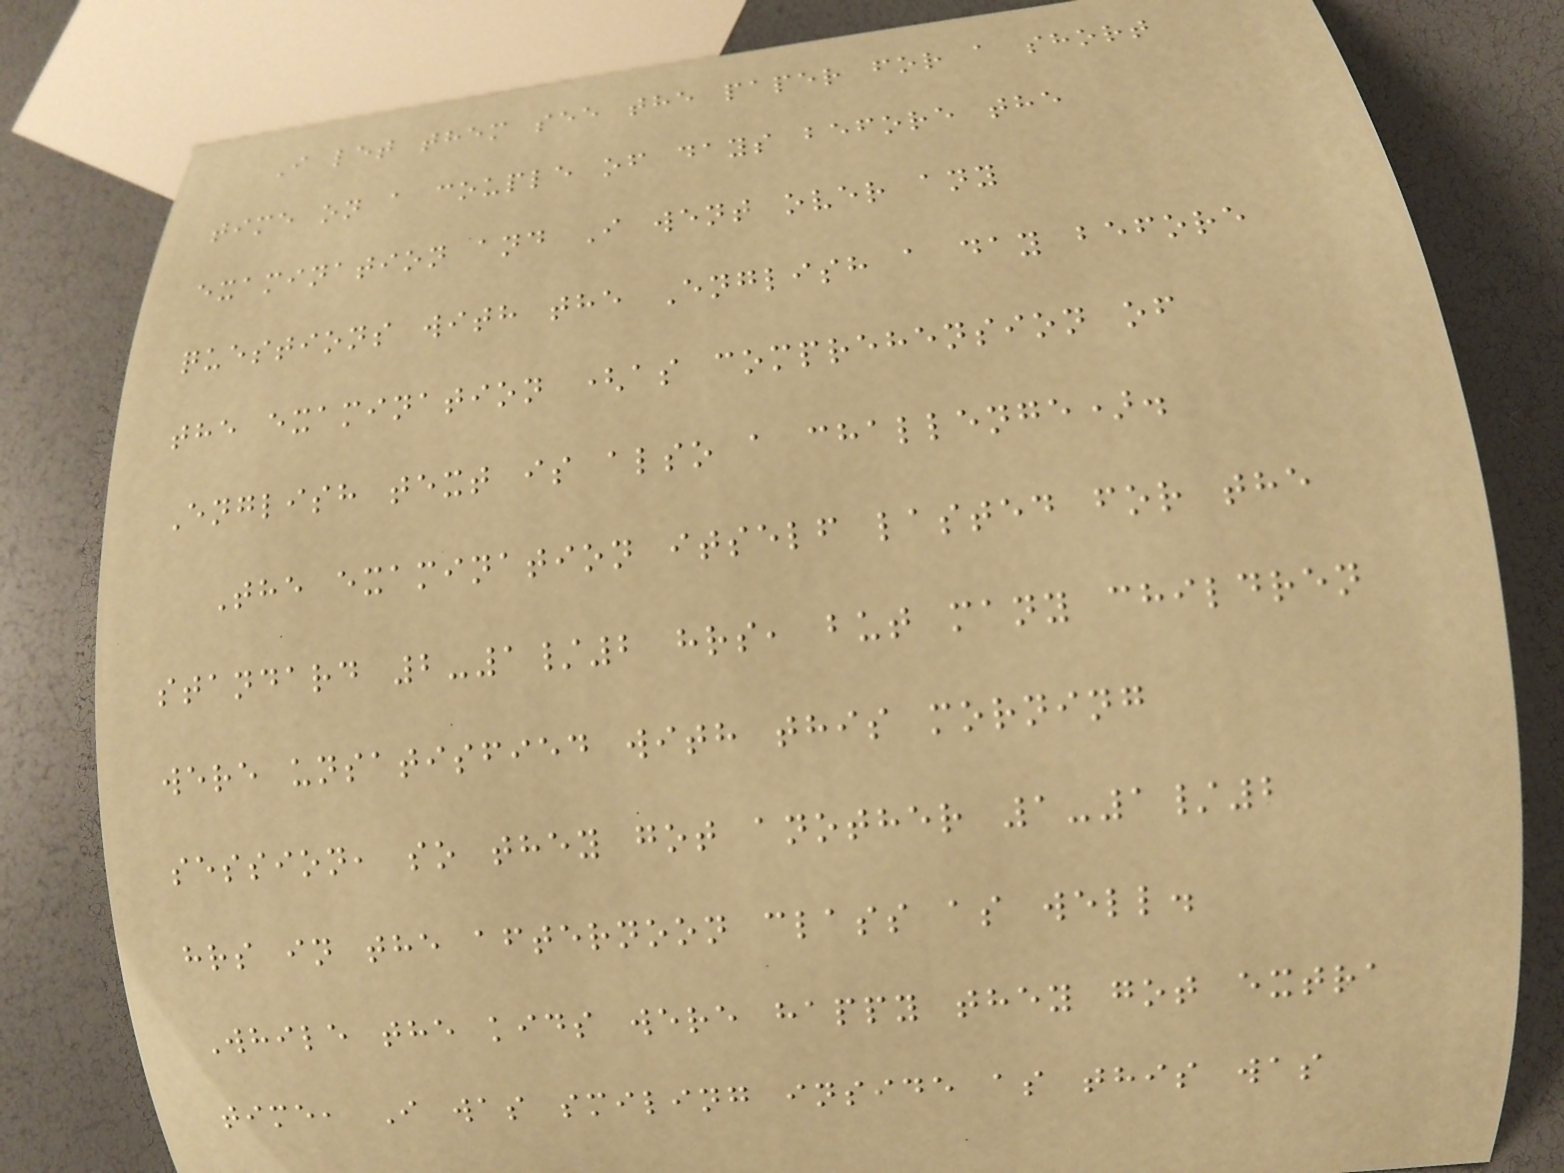I let them see the paper for a short
time on a couple of days before the
examination and I went over any
questions with the English a day before
the examination (as comprehension of
English text is also a challenge).
The examination itself lasted for the
standard 2-1/2 hrs, but many children
were unsatisfied with this morning
session, so they got another 1-1/2
hrs in the afternoon class as well.
While the kids were happy they got extra
time, I was smiling inside as this was
